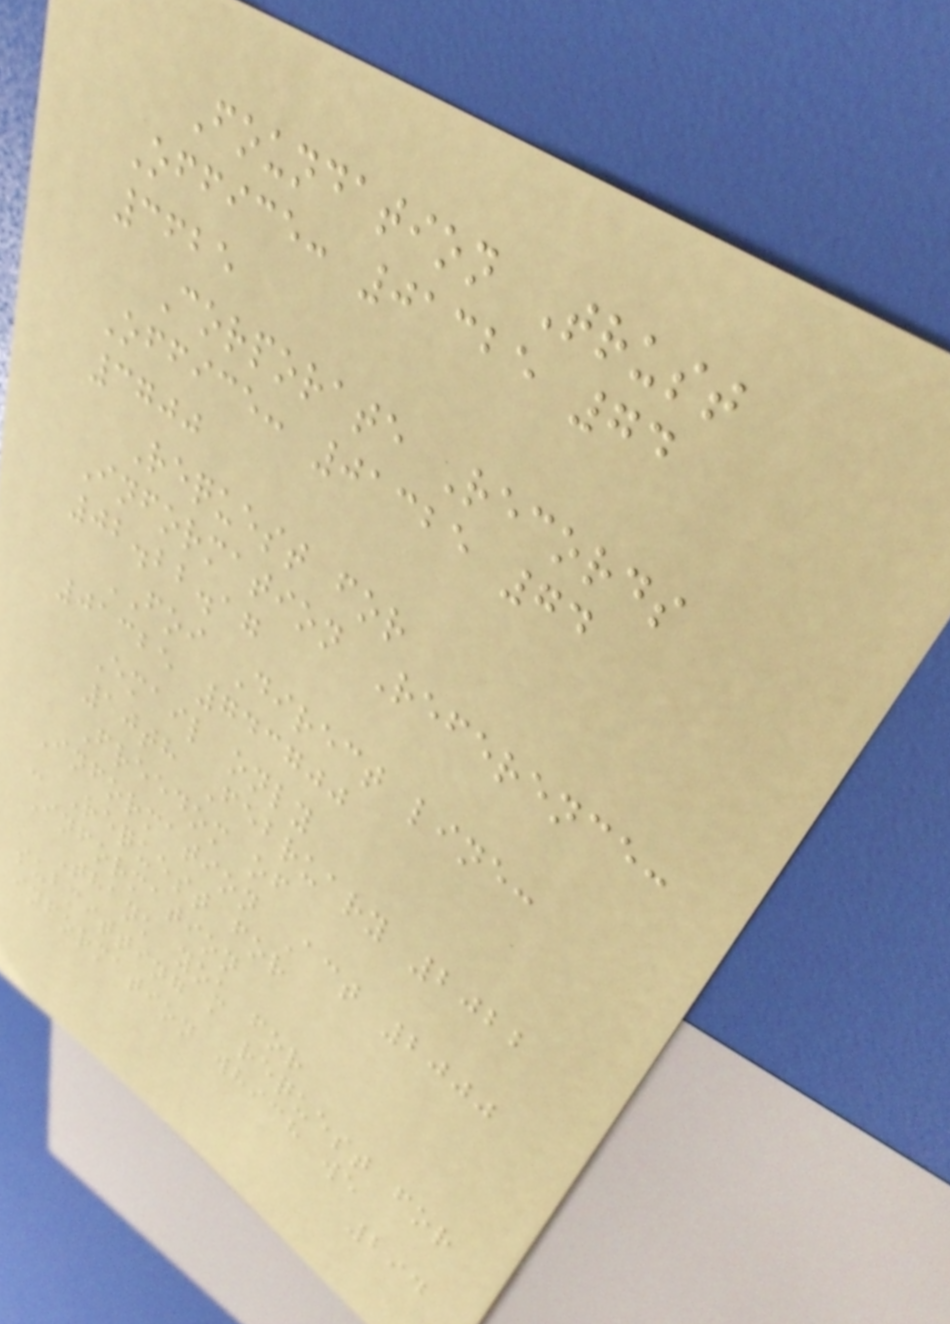Foundation Trust
Office: 01325 74
3625
Corporate Records
Office: 01325 74
3700
Request for
Information Reference:
02.22.17
FOI Direct line:
01325 743700
Email only
10th February 2022
Freedom of
Information Act 2000
- Request for
Information
Thank you for
submitting a request for
information which we
294
